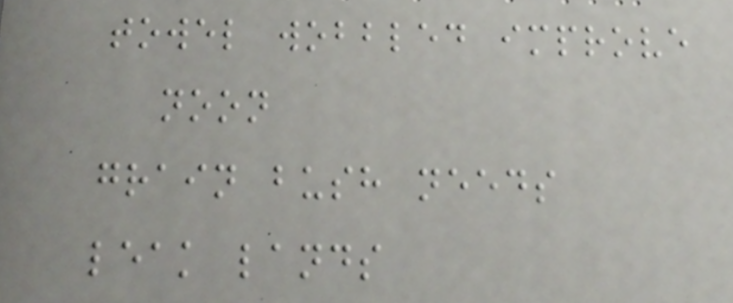towel wobbled improve
noon
grain bush needs
leak lands
